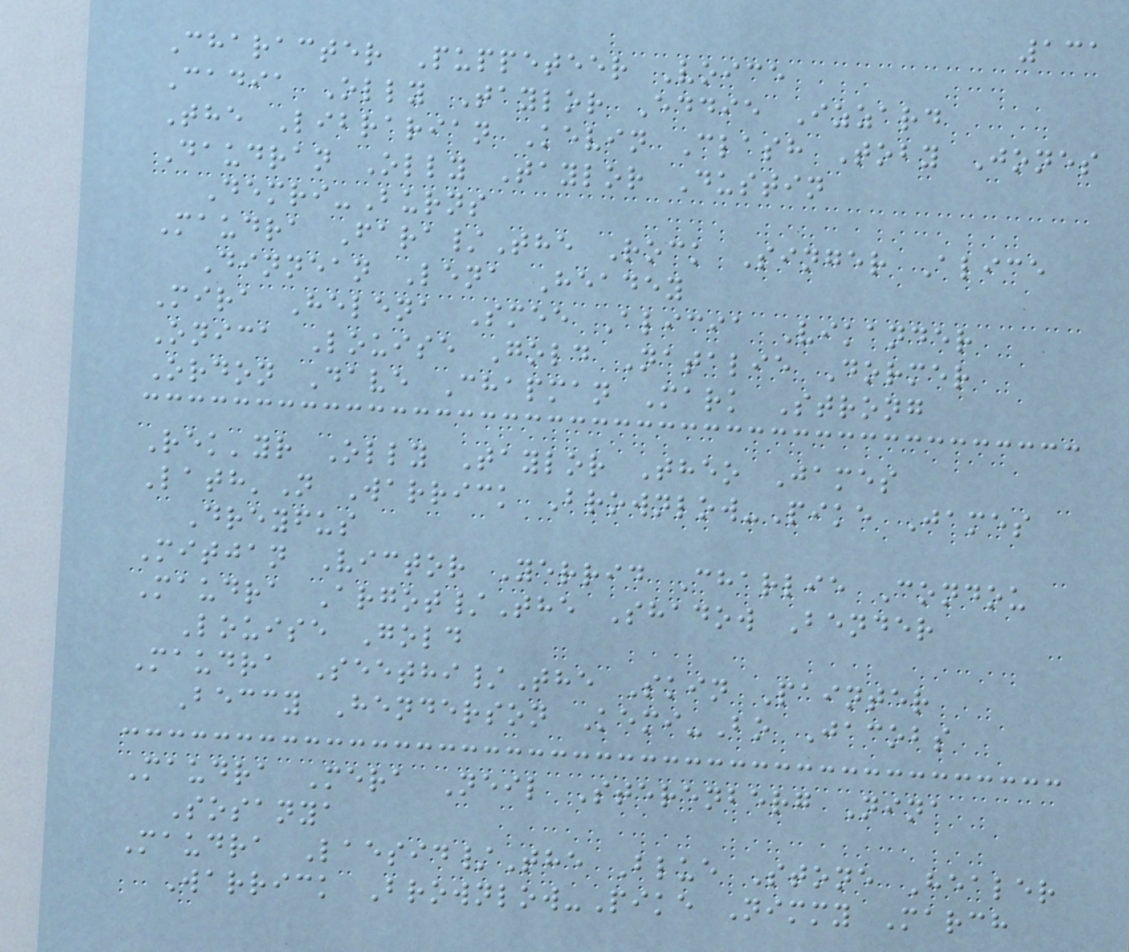131
Character Puppeteer Voice
Cadia Olly Taylor Eddie Izzard
The Librarian Kevin Clash Toby Jones
Daudran Olly Taylor Dustin
Demri-Burns
Maudra Fara/The Rock Singer Alice
Dinnean Lena Headey
Mira Helena Smee Alicia Vikander
Onica Louise Gold Natalie Dormer
Ordon Dave Chapman Mark Strong
Rek'yr Olly Taylor Theo James
Lath'N Warrick Brownlow-Pike James
Dreyfus
Mitjan Victor Yerrid Charlie Condou
Maudra Argot/The Shadow Bender
Louise Gold
Maudra Seethi/The Skin Painter
Beccy Henderson Kemi-Bo Jacobs
Maudra Mera Neil Sterenberg Nina
Sosanya
Maudra Laesid/The Blue Stone Healer
Warrick Brownlow-Pike Nimmy March
